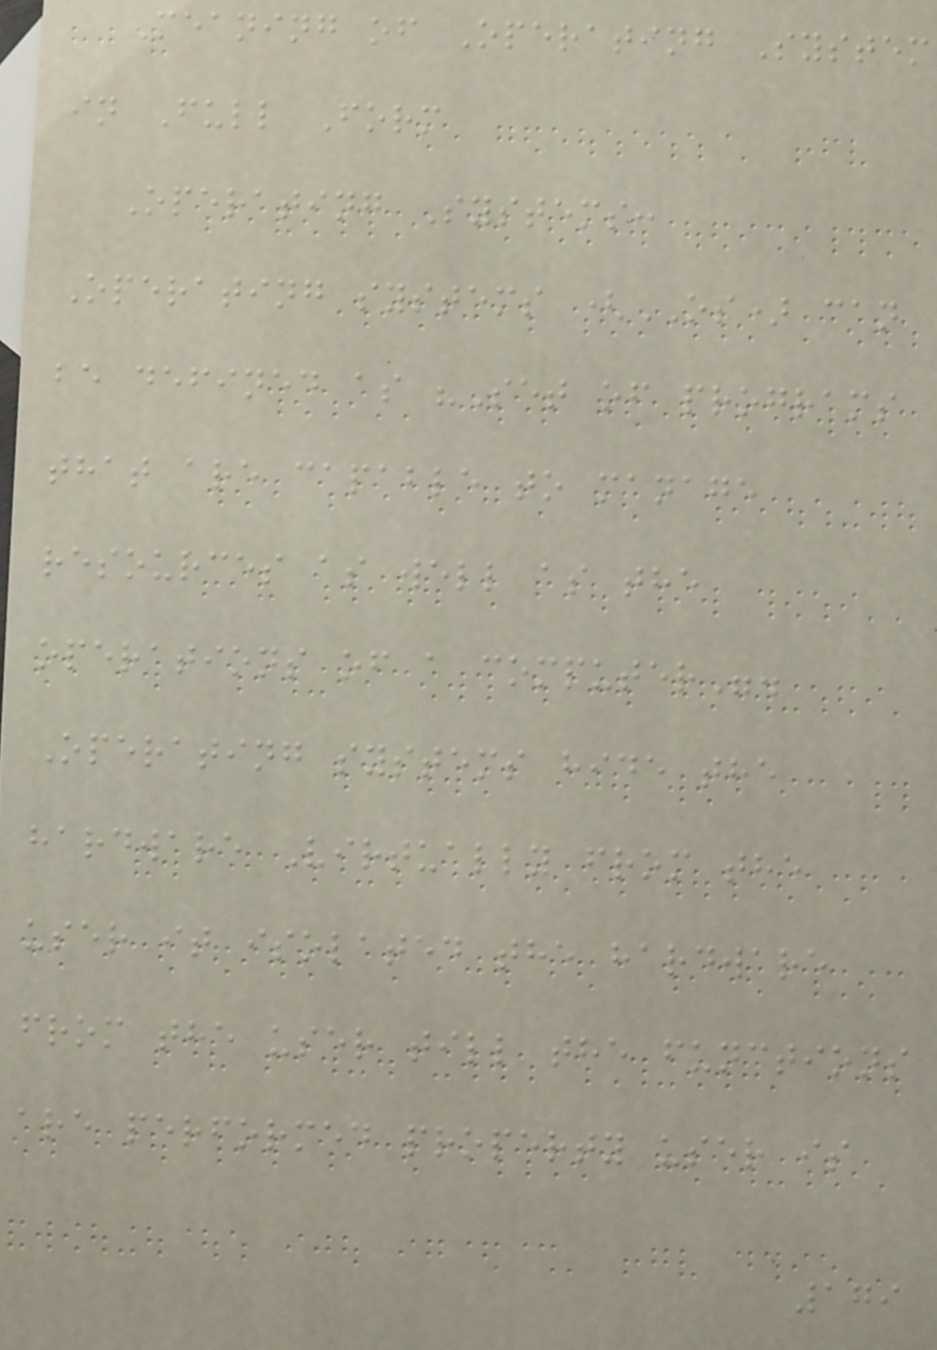Meaning of Operating System
in Full Form
Operating Systems:
Operating systems (OS) can
be defined as "Set of programs
that are capable to manage
resources as well as the
operations of a computer".
Operating systems hide the
hardware Virtually from the
user it isolated the hardware
from the user till the functions
are performed property user is
179
